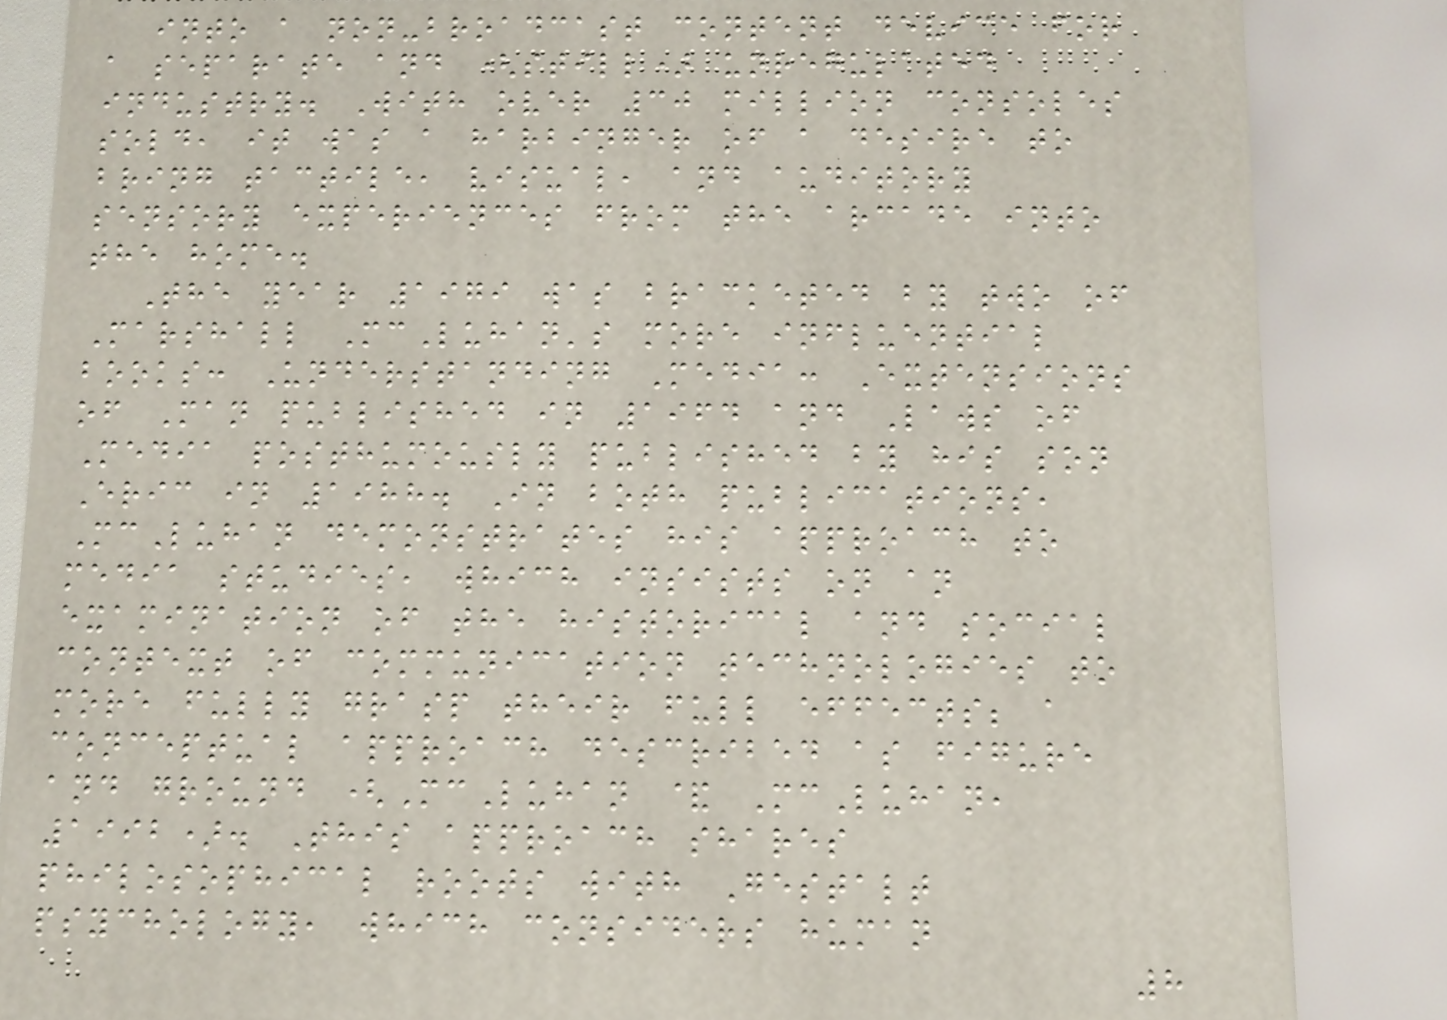into a non-broadcast content device for
a separate and (still) unregulated
industry. With over 30 million consoles
sold, it was a harbinger of a desire to
bring tactile, visual, and auditory
sensory experiences from the arcade into
the home.
The year 1979 was bracketed by two of
Marshall McLuhan's more influential
books: Understanding Media: Extensions
of Man published in 1964 and Laws of
Media posthumously published by his son
Eric in 1988. In both publications,
McLuhan demonstrates his approach to
media studies, which insists on an
examination of the historical and social
context of communication technologies to
more fully grasp their full effects; a
conceptual approach described as figure
and ground (McLuhan & McLuhan,
1992). This approach shares
philosophical roots with Gestalt
psychology, which considers human
8
